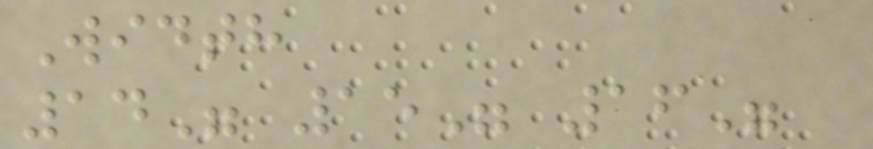Width
14" 15" 16"
